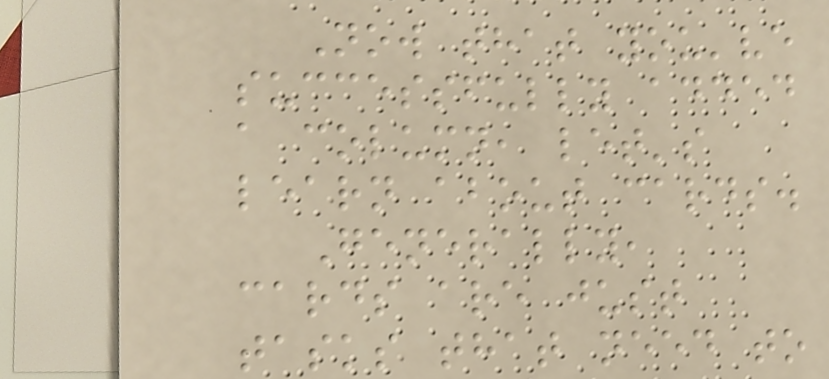Now that you've
successfully added
a column, let's
learn about cards.
Generally,
cards are just
tasks that need to
